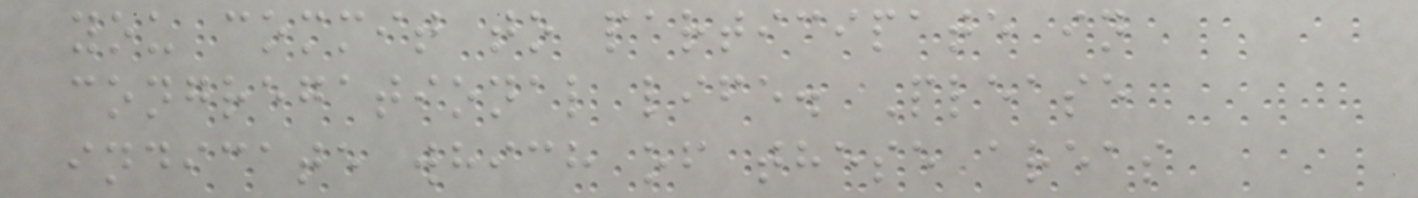you commit to participate in
congregational life. Please
indicate which of these areas
